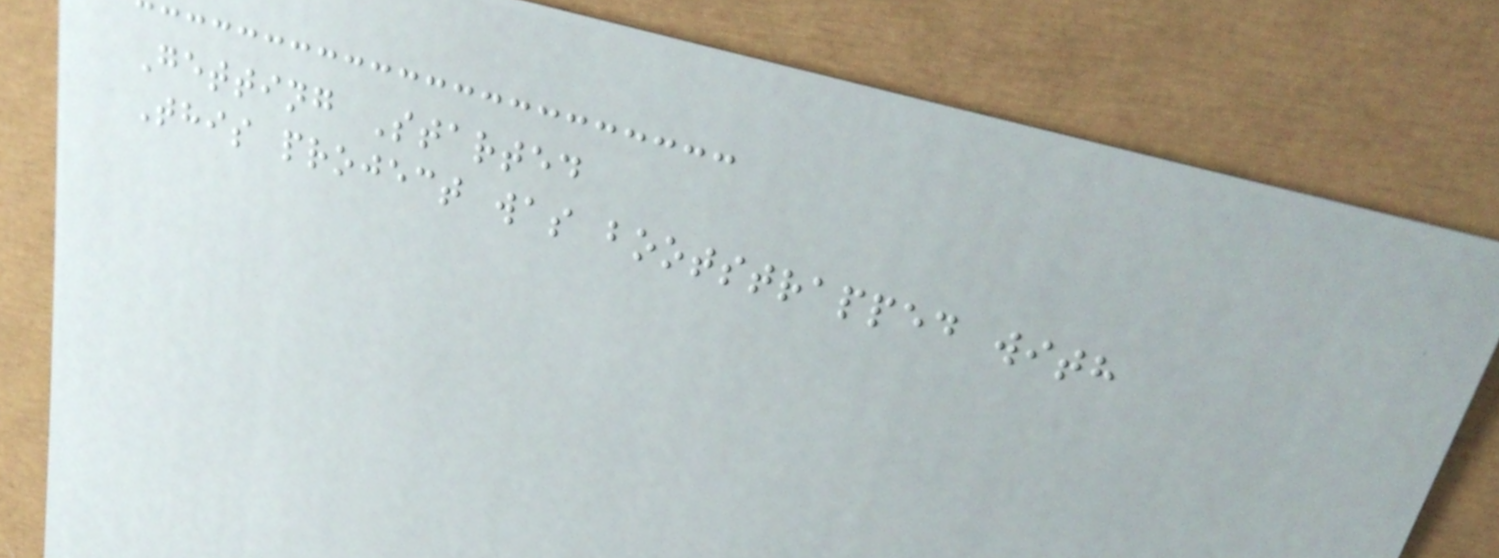Getting Started
This project was bootstrapped with
